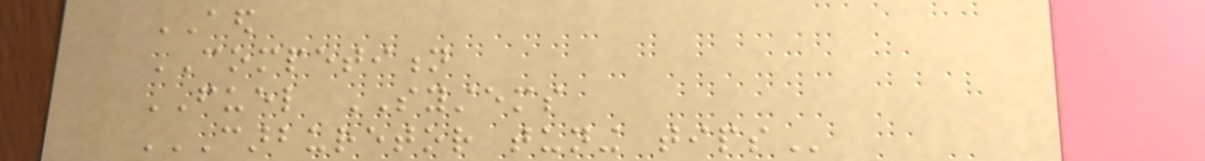AED
COMPETITION
FUEL SYSTEMS
CARBURETOR TUNING TIPS
